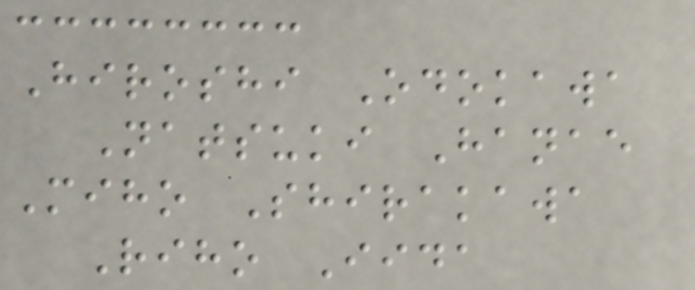Hiroshi Odokawa
Natsuki Hanae
Miho Shirakawa
Riho Iida
